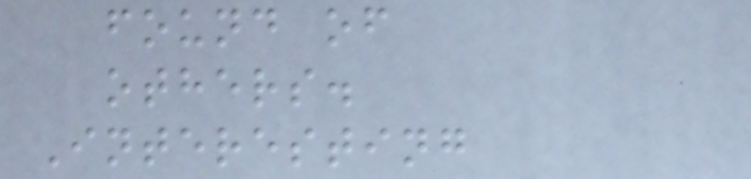found of
others.
Interesting
